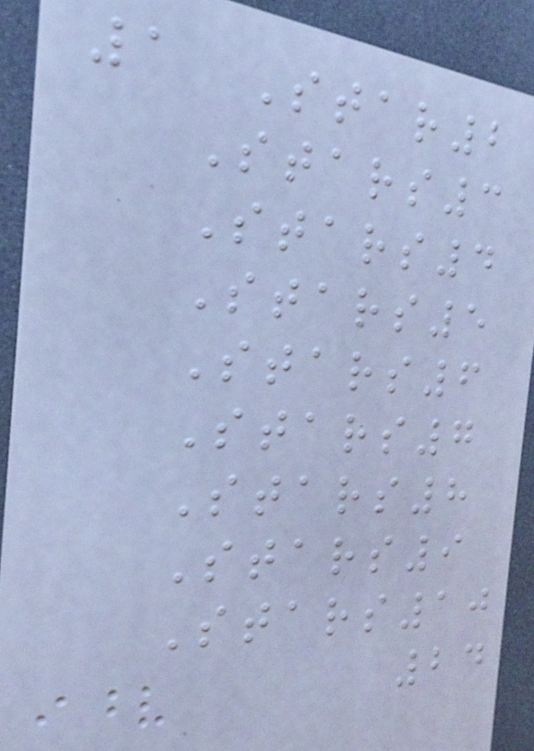1 Star2
Stars3
Stars4
Stars5
Stars6
Stars7
Stars8
Stars9
Stars10
24
